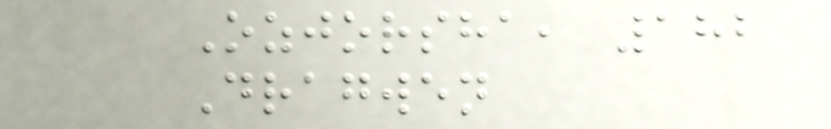Ozjorsha, 182
Dragwen
